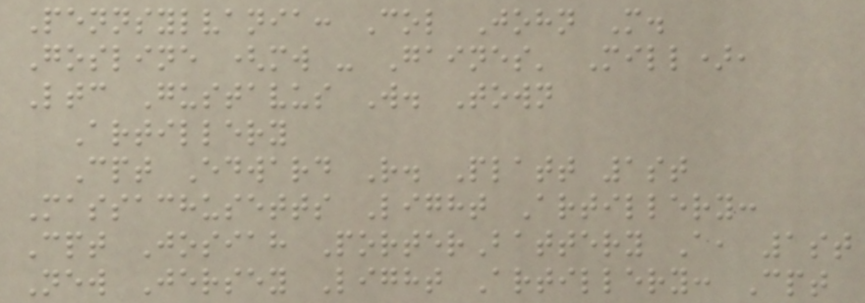Pennsylvania: Col John M.
Gosline (mw - Gaines' Mill),
Ltc Gustavus W. Town
Artillery
Cpt Edward R. Platt 1st
Massachusetts Light Artillery:
Cpt Josiah PorterBattery A, 1st
New Jersey Light Artillery: Cpt
